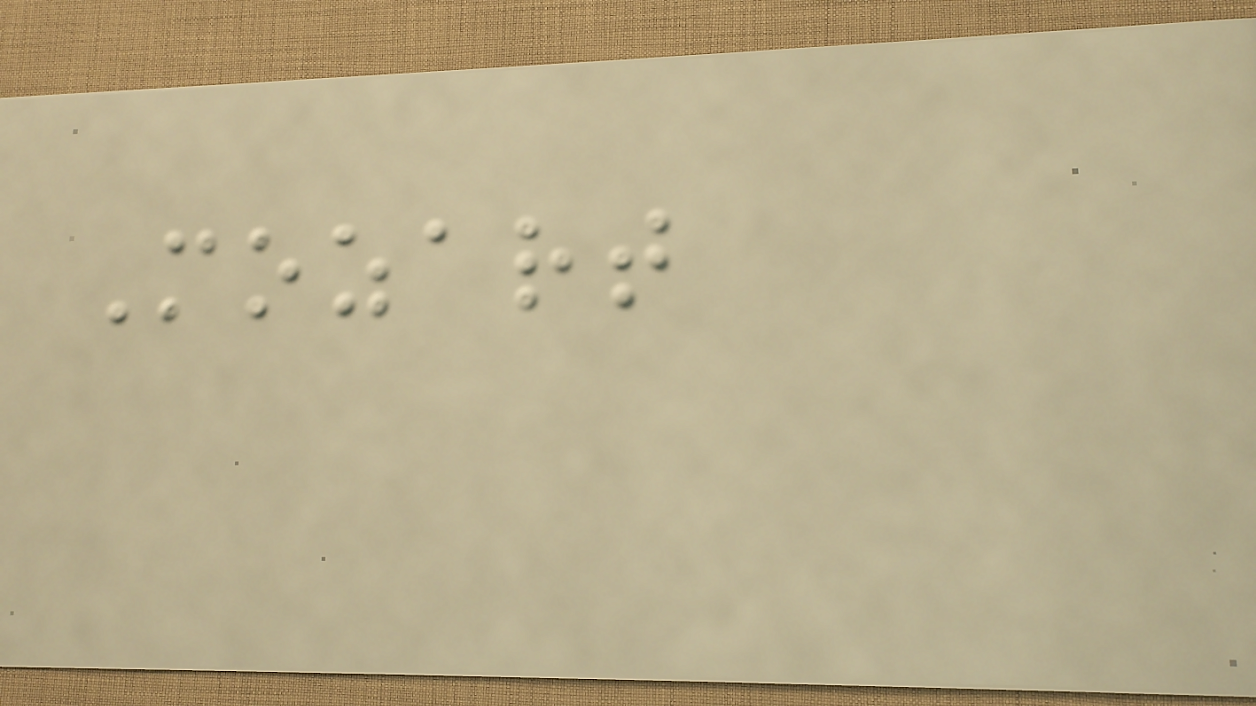Mozart
